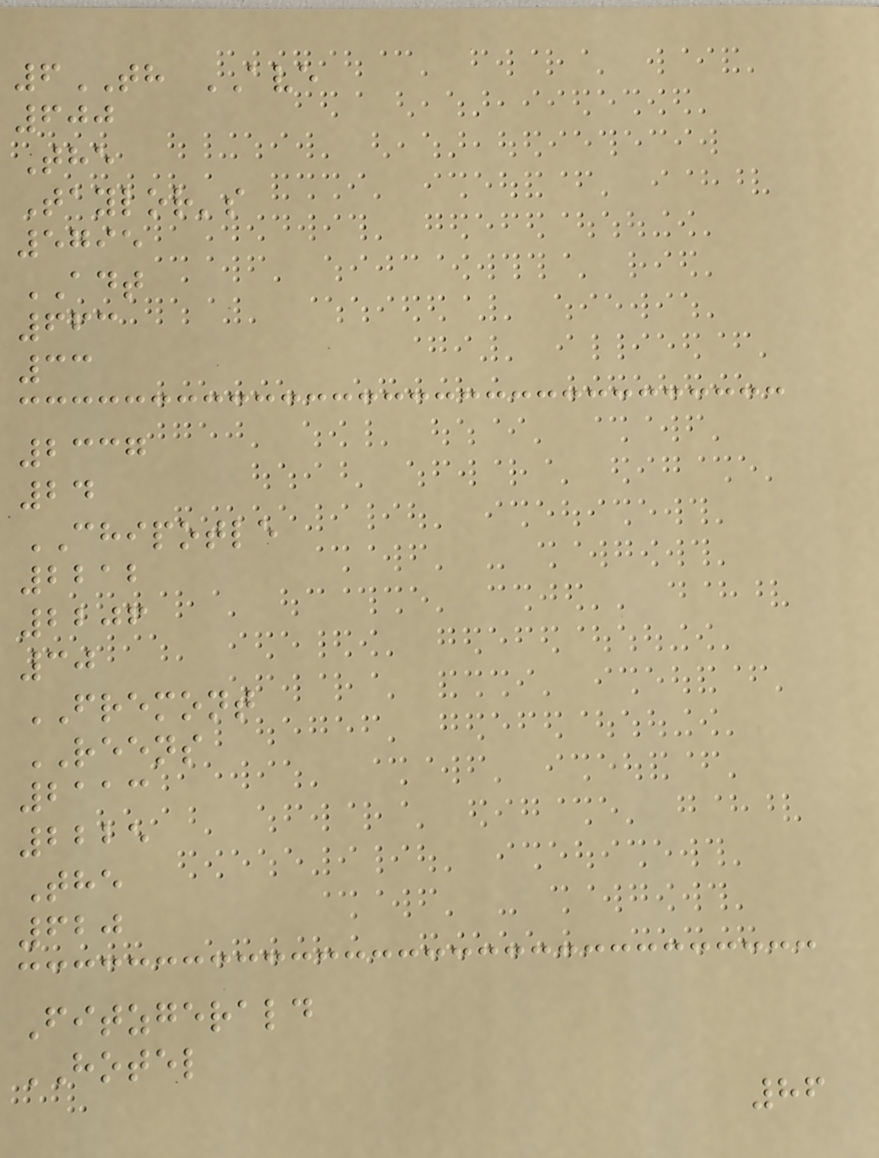6TH AVE
600
The
Taylor's
5795
ADT
663
33
2337
24
CHIPOTLE
2212
2206
30
FREMONT
REENS
2113
2225
The
620
Fitzgerald
HOTEL
86
